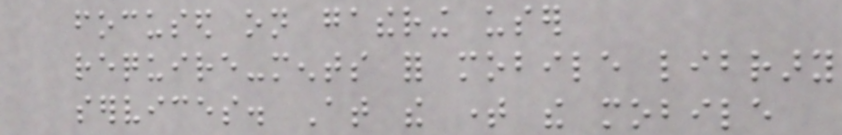focused on gathering user
require-ments for mobile library
services. At the time the mobile
